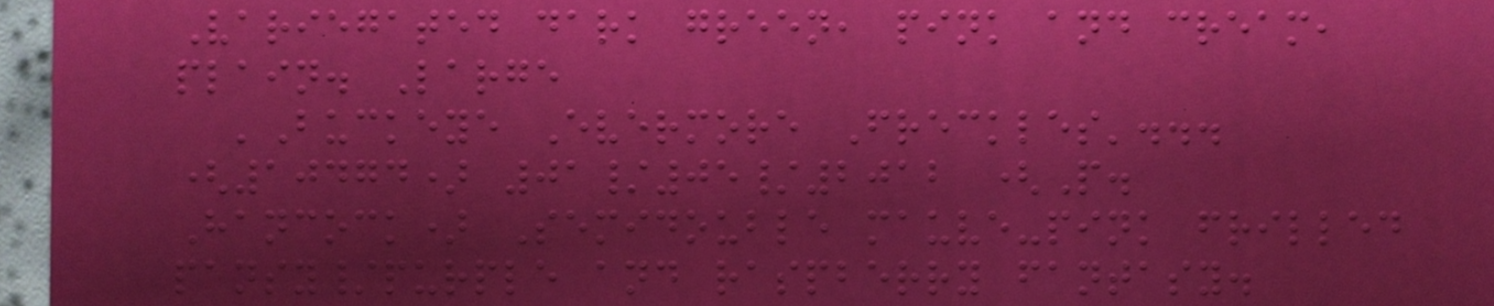Variegated dark green, pink and cream,
plain. Large
'Buckeye Evermore Freckles'...
(10474) 01/05/2012 (P.
Hancock) Semidouble mauve-pink frilled
pansy/purple and raspberry fantasy.
